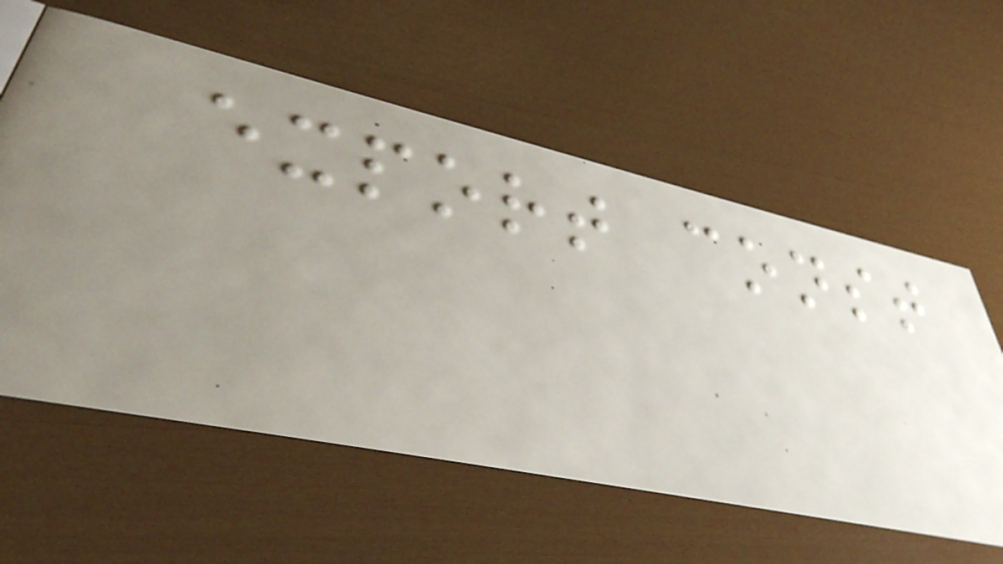export const
